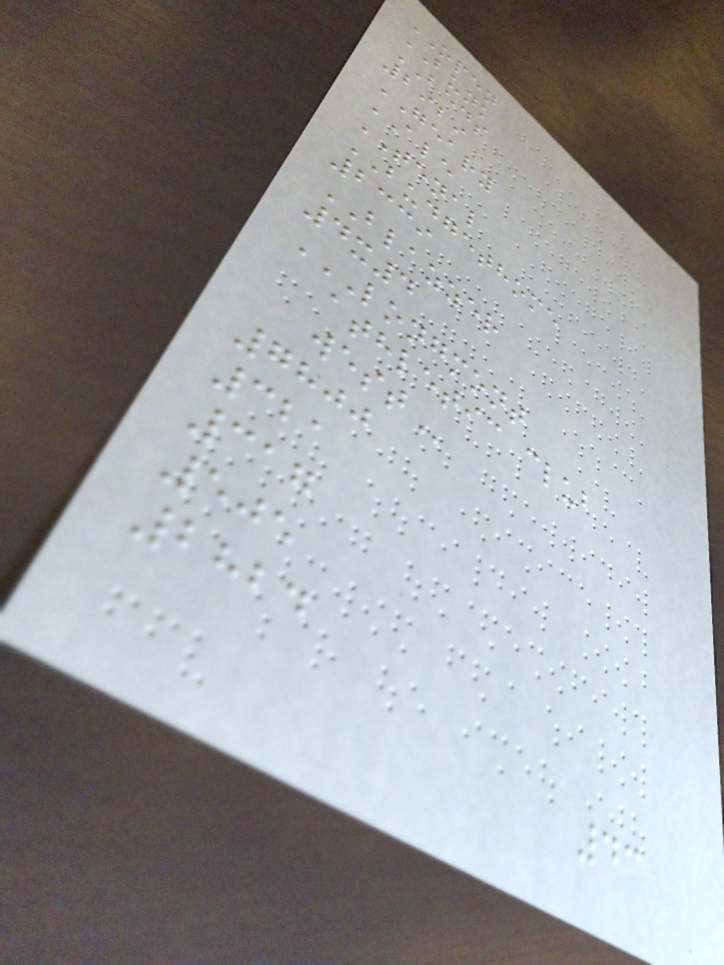OPEN
BUNK
BEDS
2929
GEARY
ALE
TENAL
BUDGETHOME
2339
BLAZZER
4x4
LONGMONT
ATHLETIC CLUB
WEST
7800
321
317
505
2824
43
